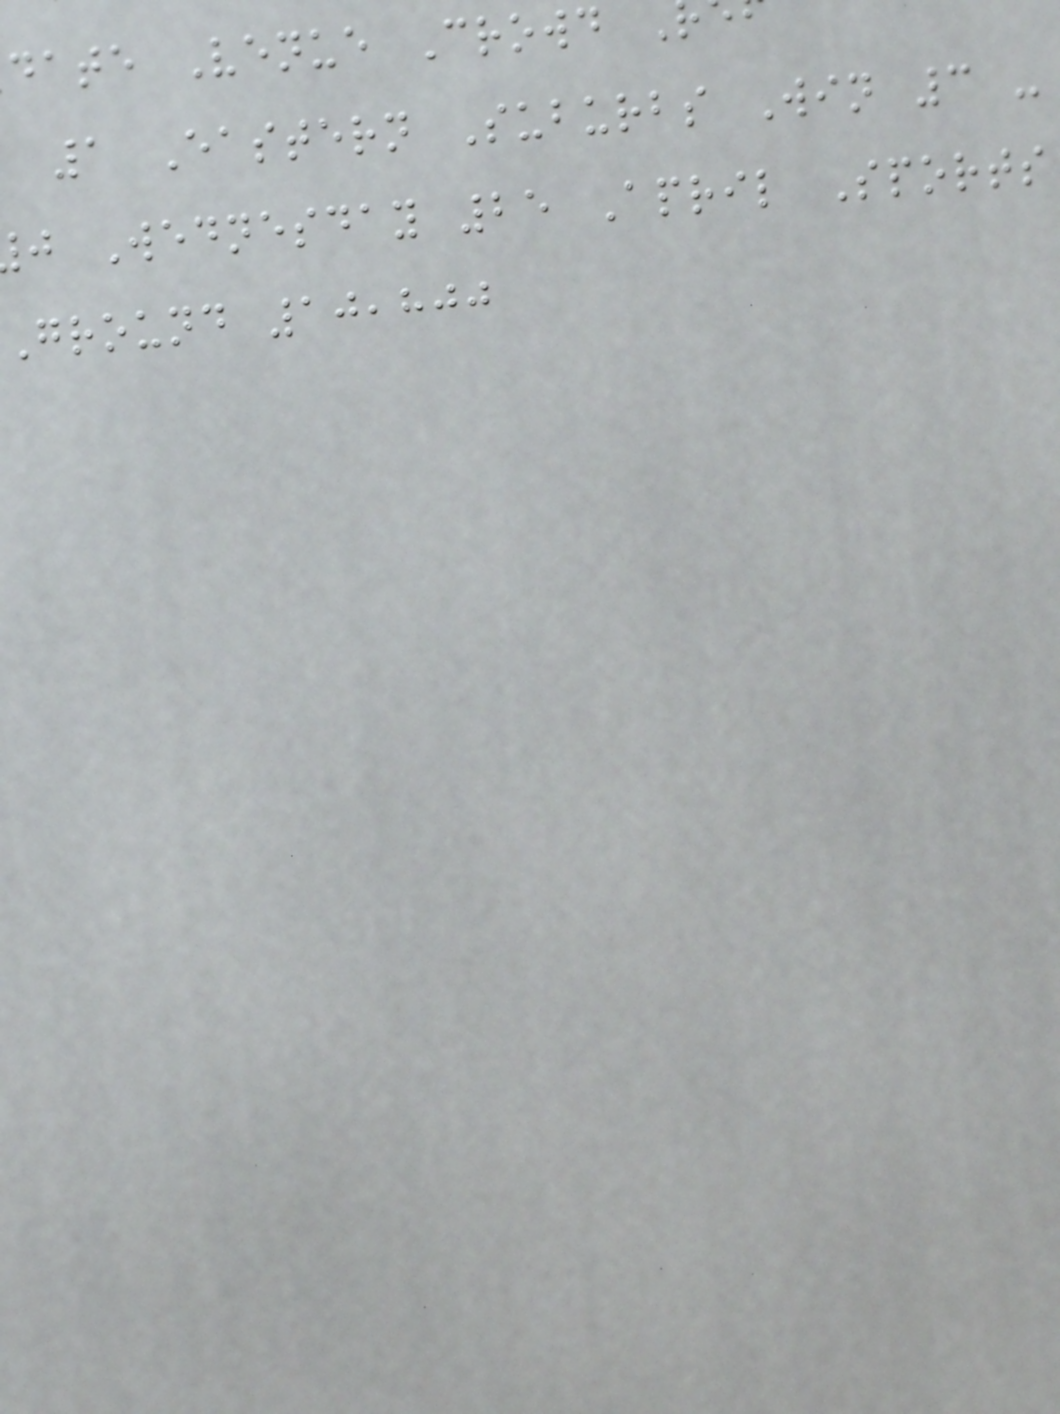date Venue Crowd
1 Eastern Suburbs Win 3 -
j Wednesday 25 April Sports
Ground 10,800
